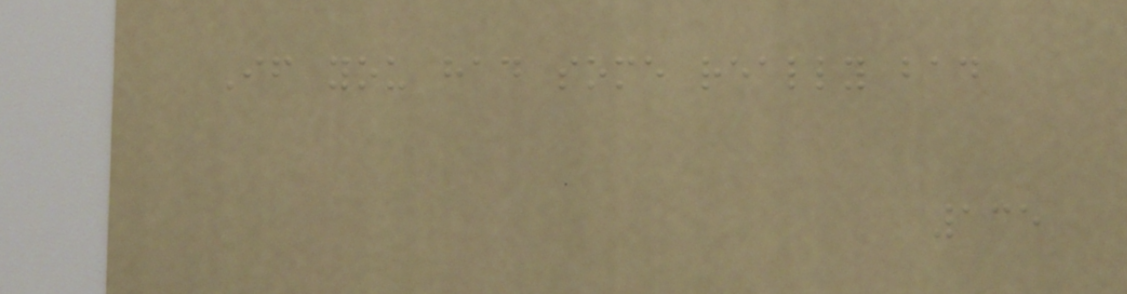If you had some really bad
135
